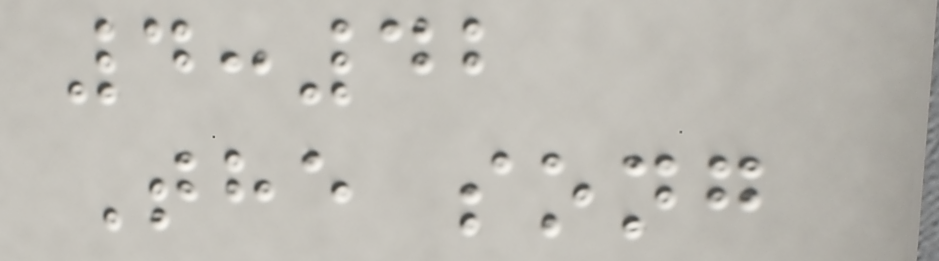4:42
The song
